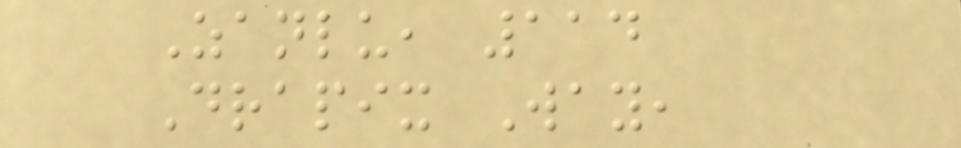Zanlu, 114
Drapix Way,
